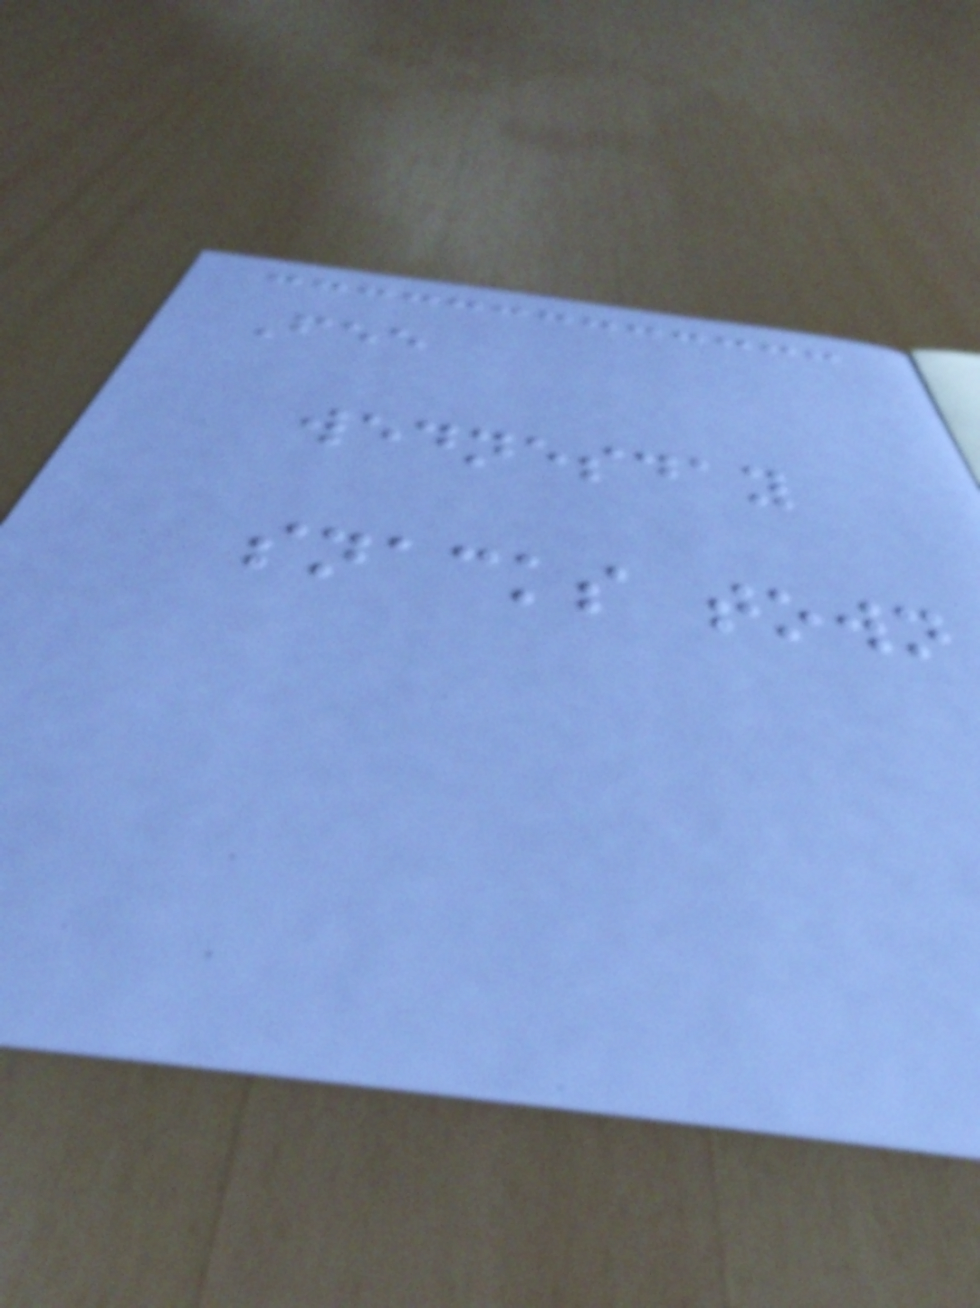Fee
wednesday
snacks town
